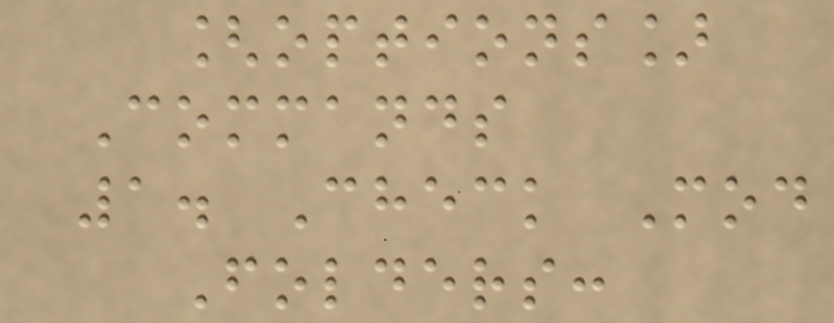[options]
Commands
1. Check Mod
Folders:
